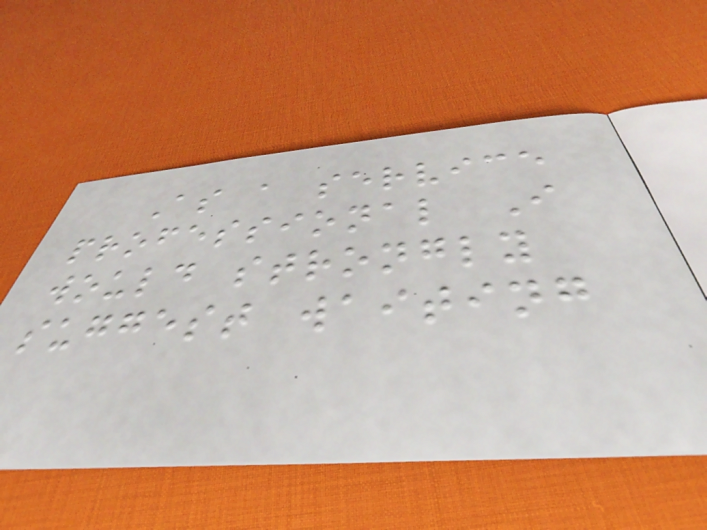As a service
professional I
would strongly
suggest waiting
